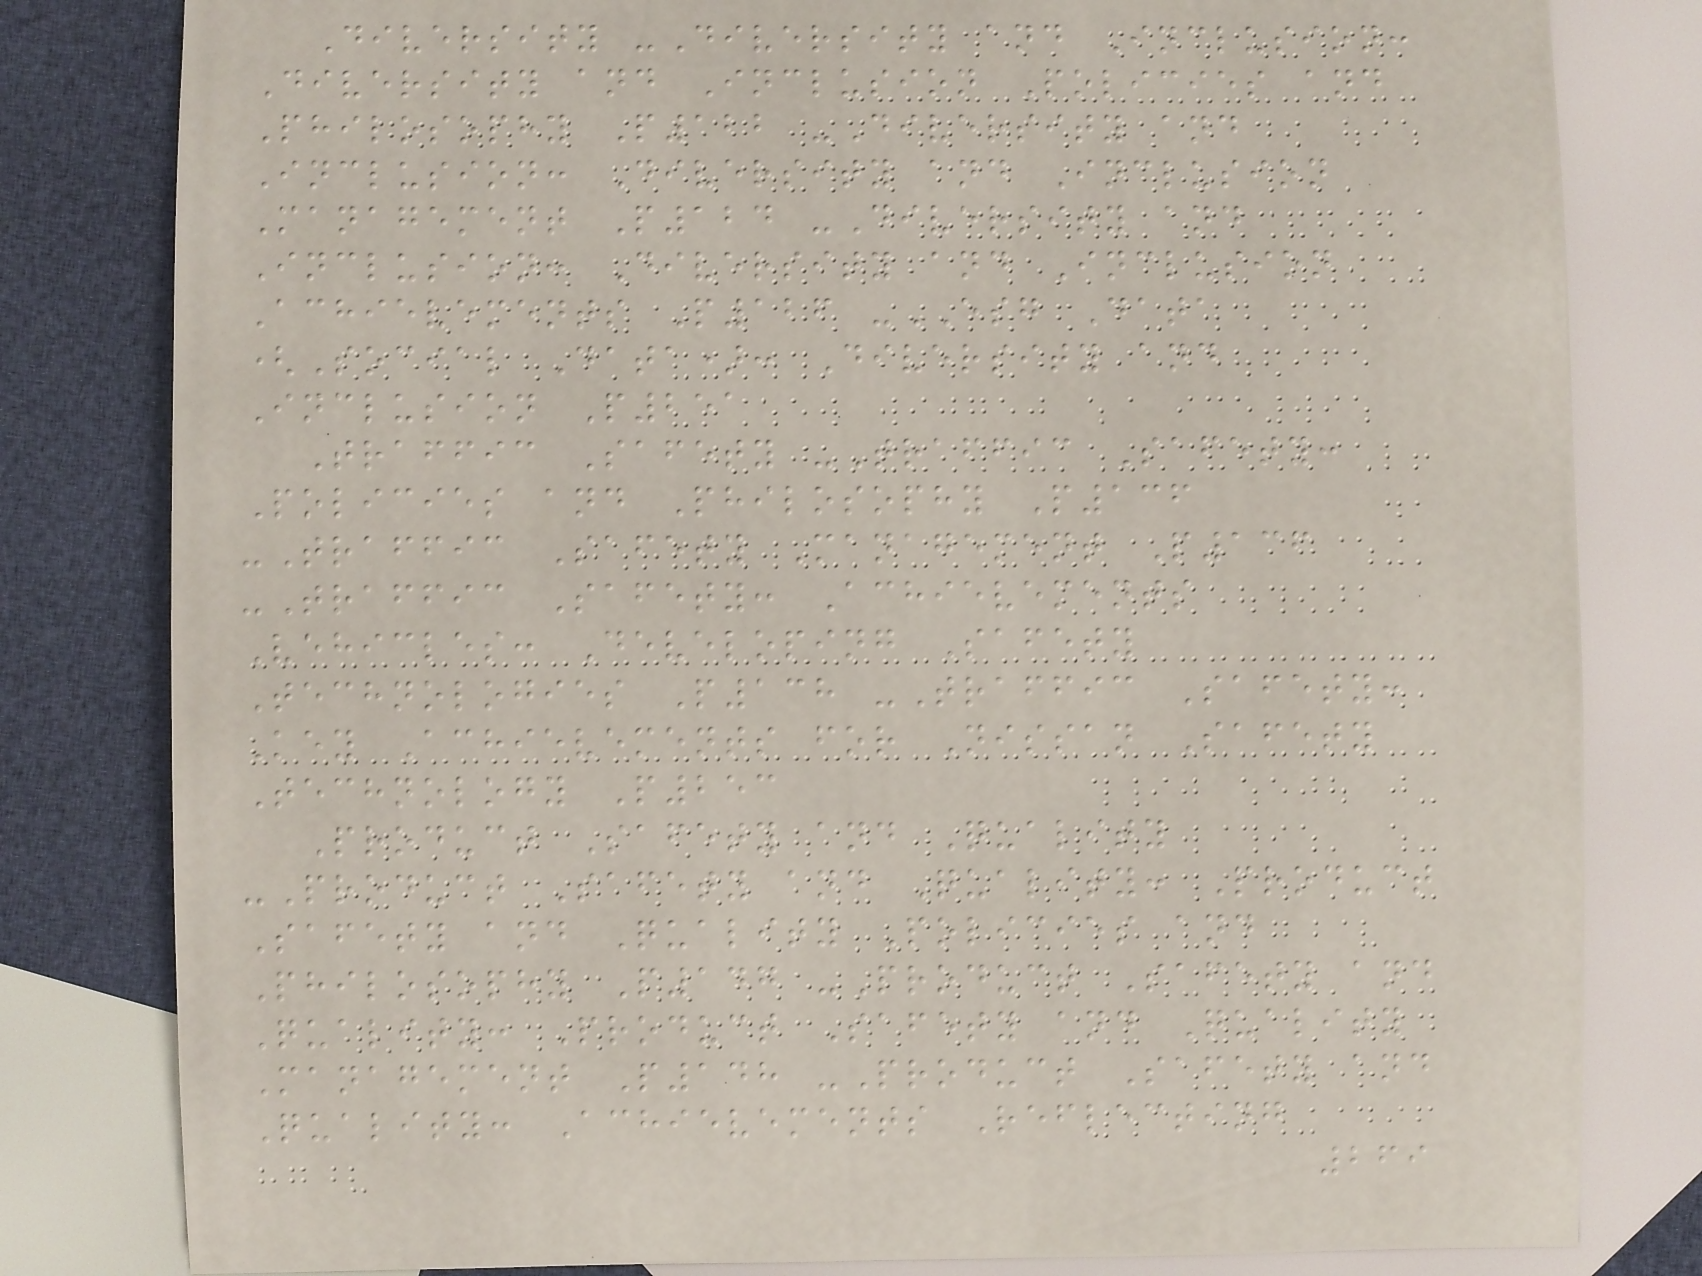Diversity -Diversity and Inclusion:
Diversity and Inclusion Policies and
Philosophy P122 -Diversity and
Inclusion: Diversity and Inclusion
Management P124 -Diversity and
Inclusion: Diversity and Inclusion
Achievements P126 -ESG Data
(Social Data): Diversity and
Inclusion P251
Traffic Safety -Traffic Safety:
Policies and Philosophy P136
-Traffic Safety Management P136
-Traffic Safety: Achievements
Vehicles: Developing Safety
Technologies P138 -Traffic Safety:
Key Achievements for Nissan Safety
Technology P253
Product Safety and Quality
-Product Safety and Quality: Product
Safety and Quality Policies and
Philosophy P147 -Product Safety and
Quality: Product Safety and Quality
Management P148 -Product Safety and
Quality: Achievements Reflecting
269
